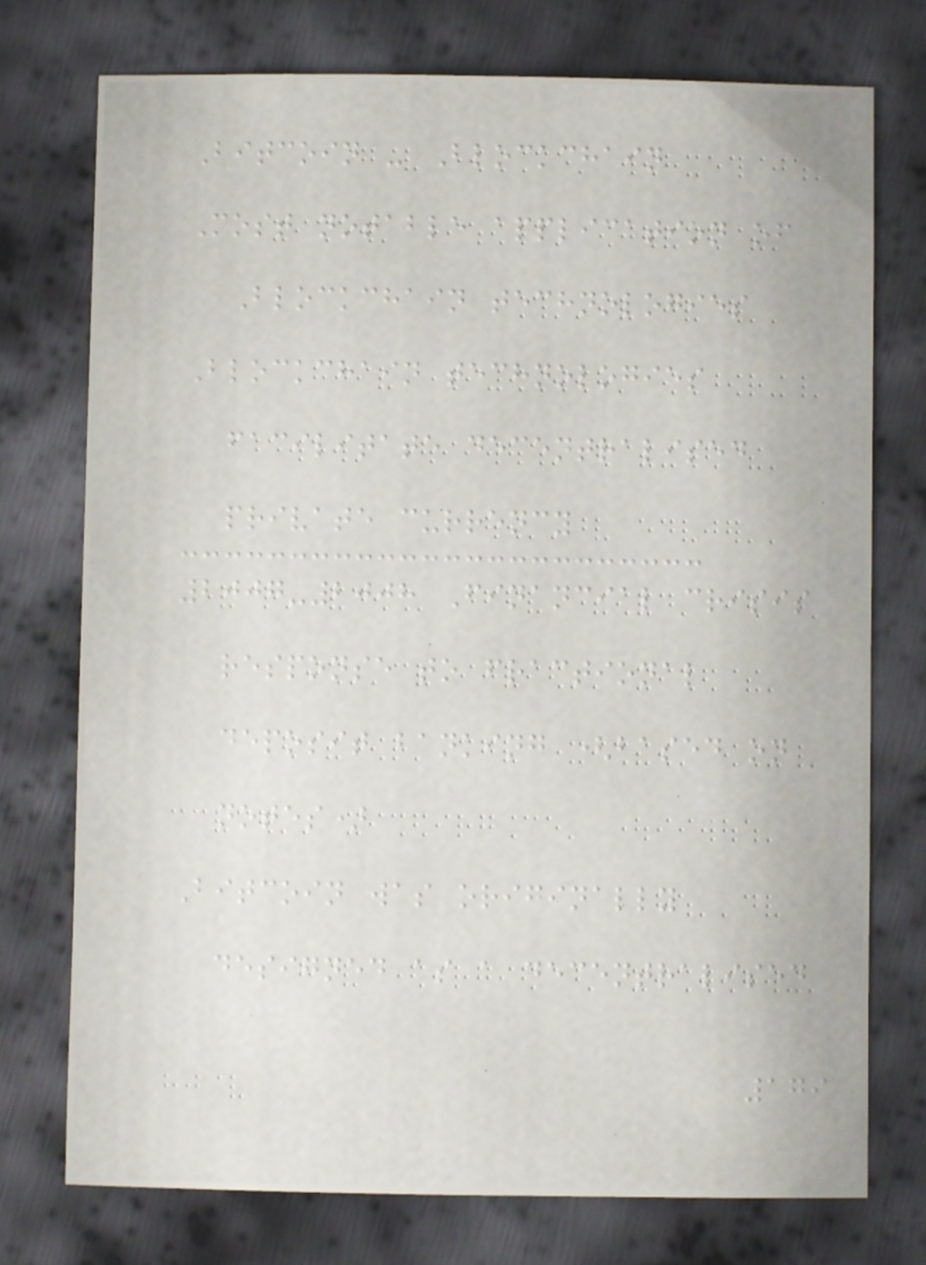Bitcoin - Blockchain
Most notable application of
Blockchain technologies
Blockchain technologies
facilitate decentralised
private currency
2007-2008 Financial crisis
response to fractional
deposit banking (based on
notes)
Bitcoin was originally
designed as a decentralised
179
